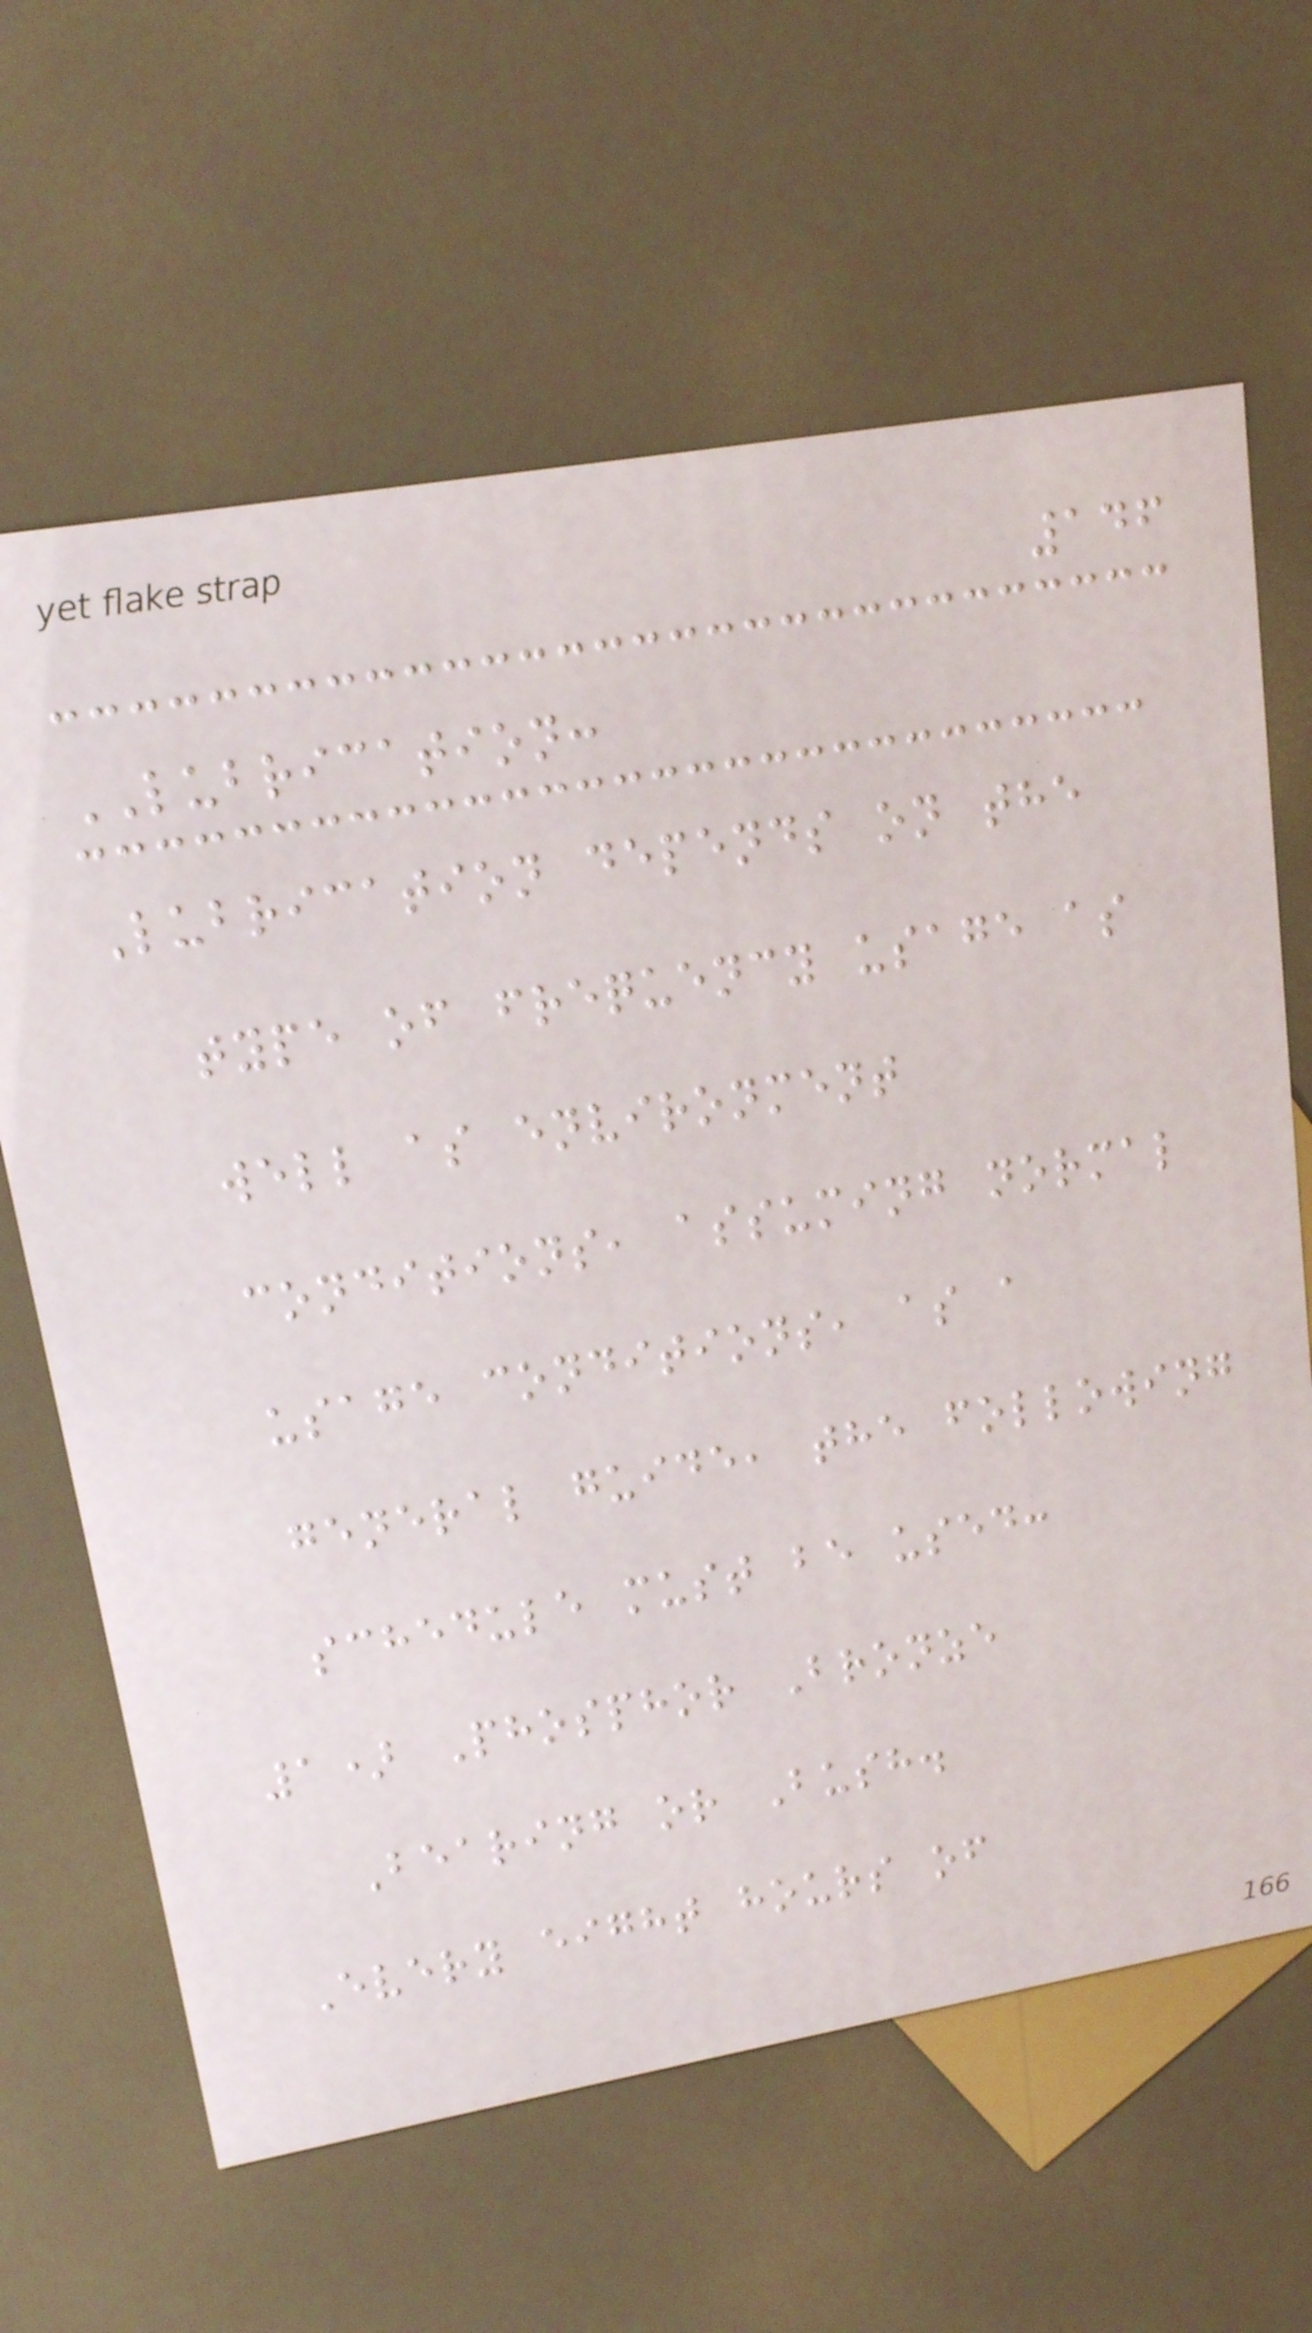146
LUBRICATION:
Lubrication depends on the
type of frequency usage as
well as environment
conditions, assuming normal
usage conditions, as a
general guide, the following
schedule must be used:
1) Phosphor Bronze
Bearing or Bush.
Every eight hours of
